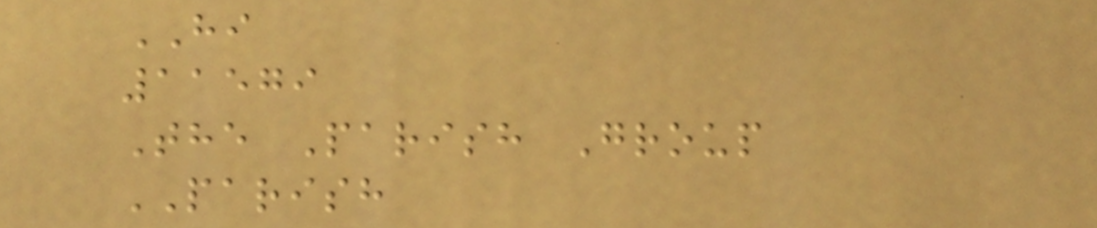HI
11579
The Parish Group
PARISH
